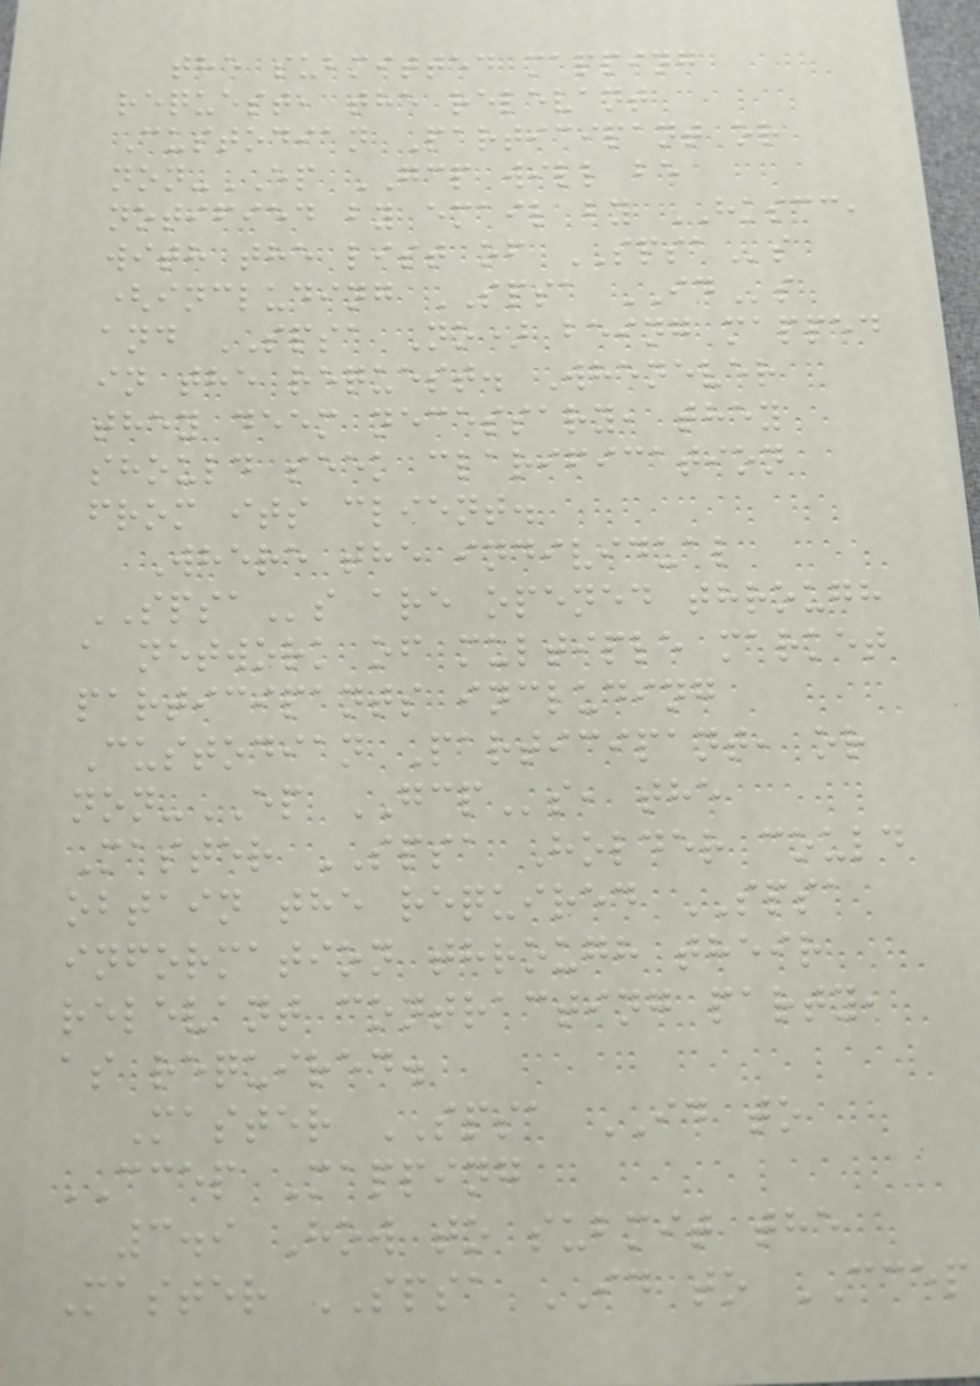the submitted mapping
request, the relevant
Custodian Participant or
non-EP GCP will be
notified by email by HKSCC,
with the list of SPSAs
(including SPSA IDs
and SPSA No) being mapped
in the request. Whenever
they deem necessary, they
should seek clarification
from its client.
Where the individual
SPSAs are opened through
a network of multiple market
participants including
Custodian Participant, or
non-EP GCPs, the
Master SPSA Holder could
obtain the required SPSA
information through their
relevant contracting party,
as required.
Master SPSA ID to
CCEP Mapping
3.9 How to submit the
Master SPSA ID to CCEP
